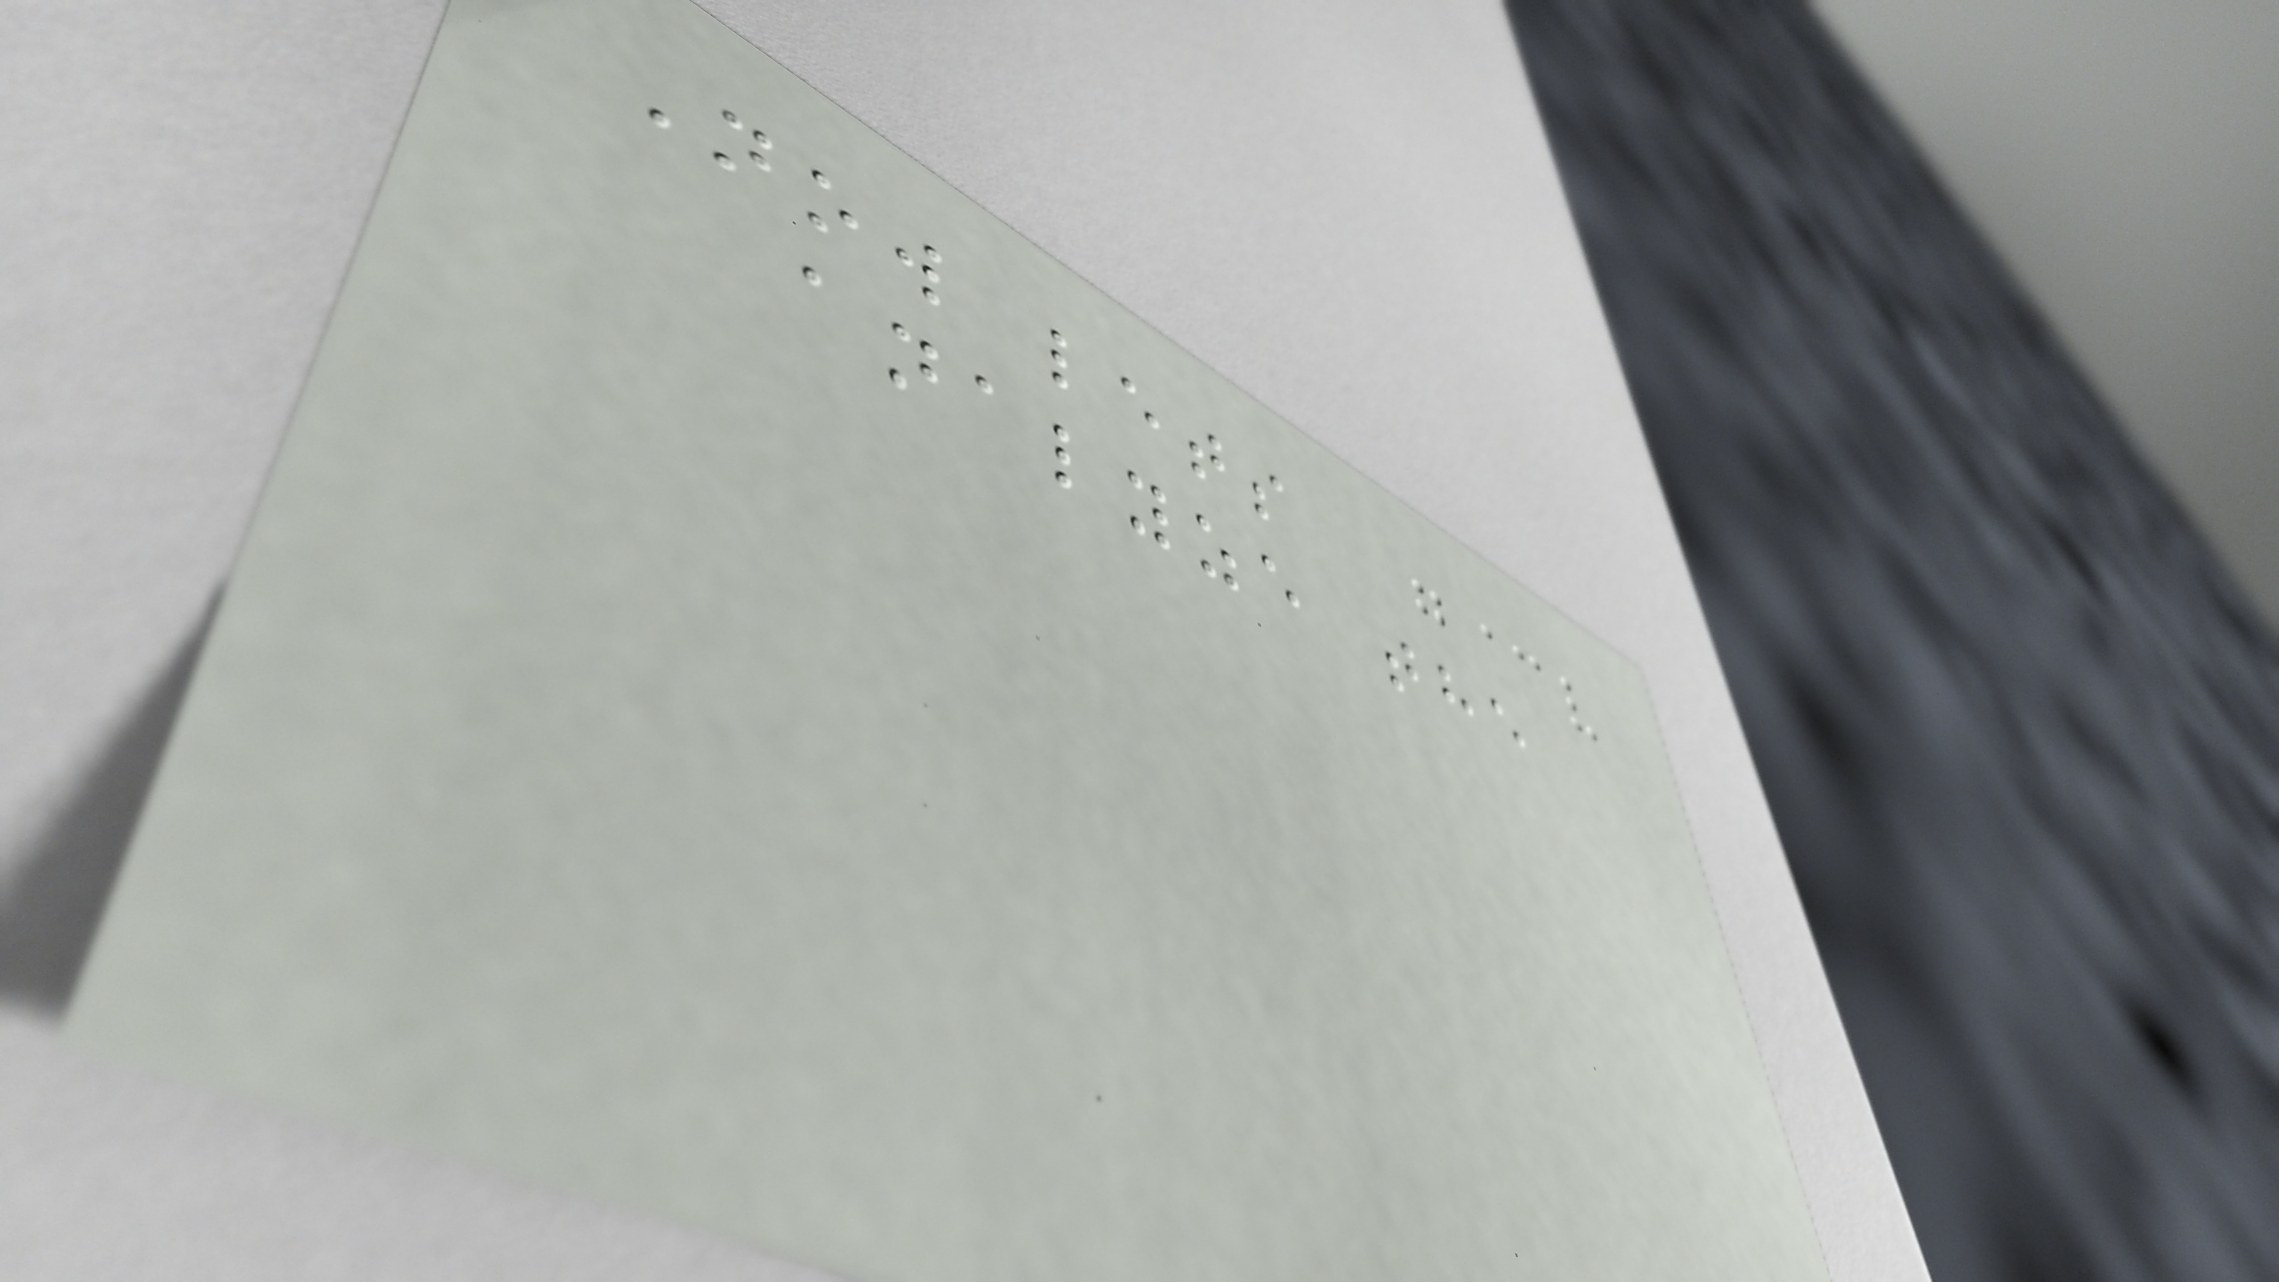Now lets
analyze the
